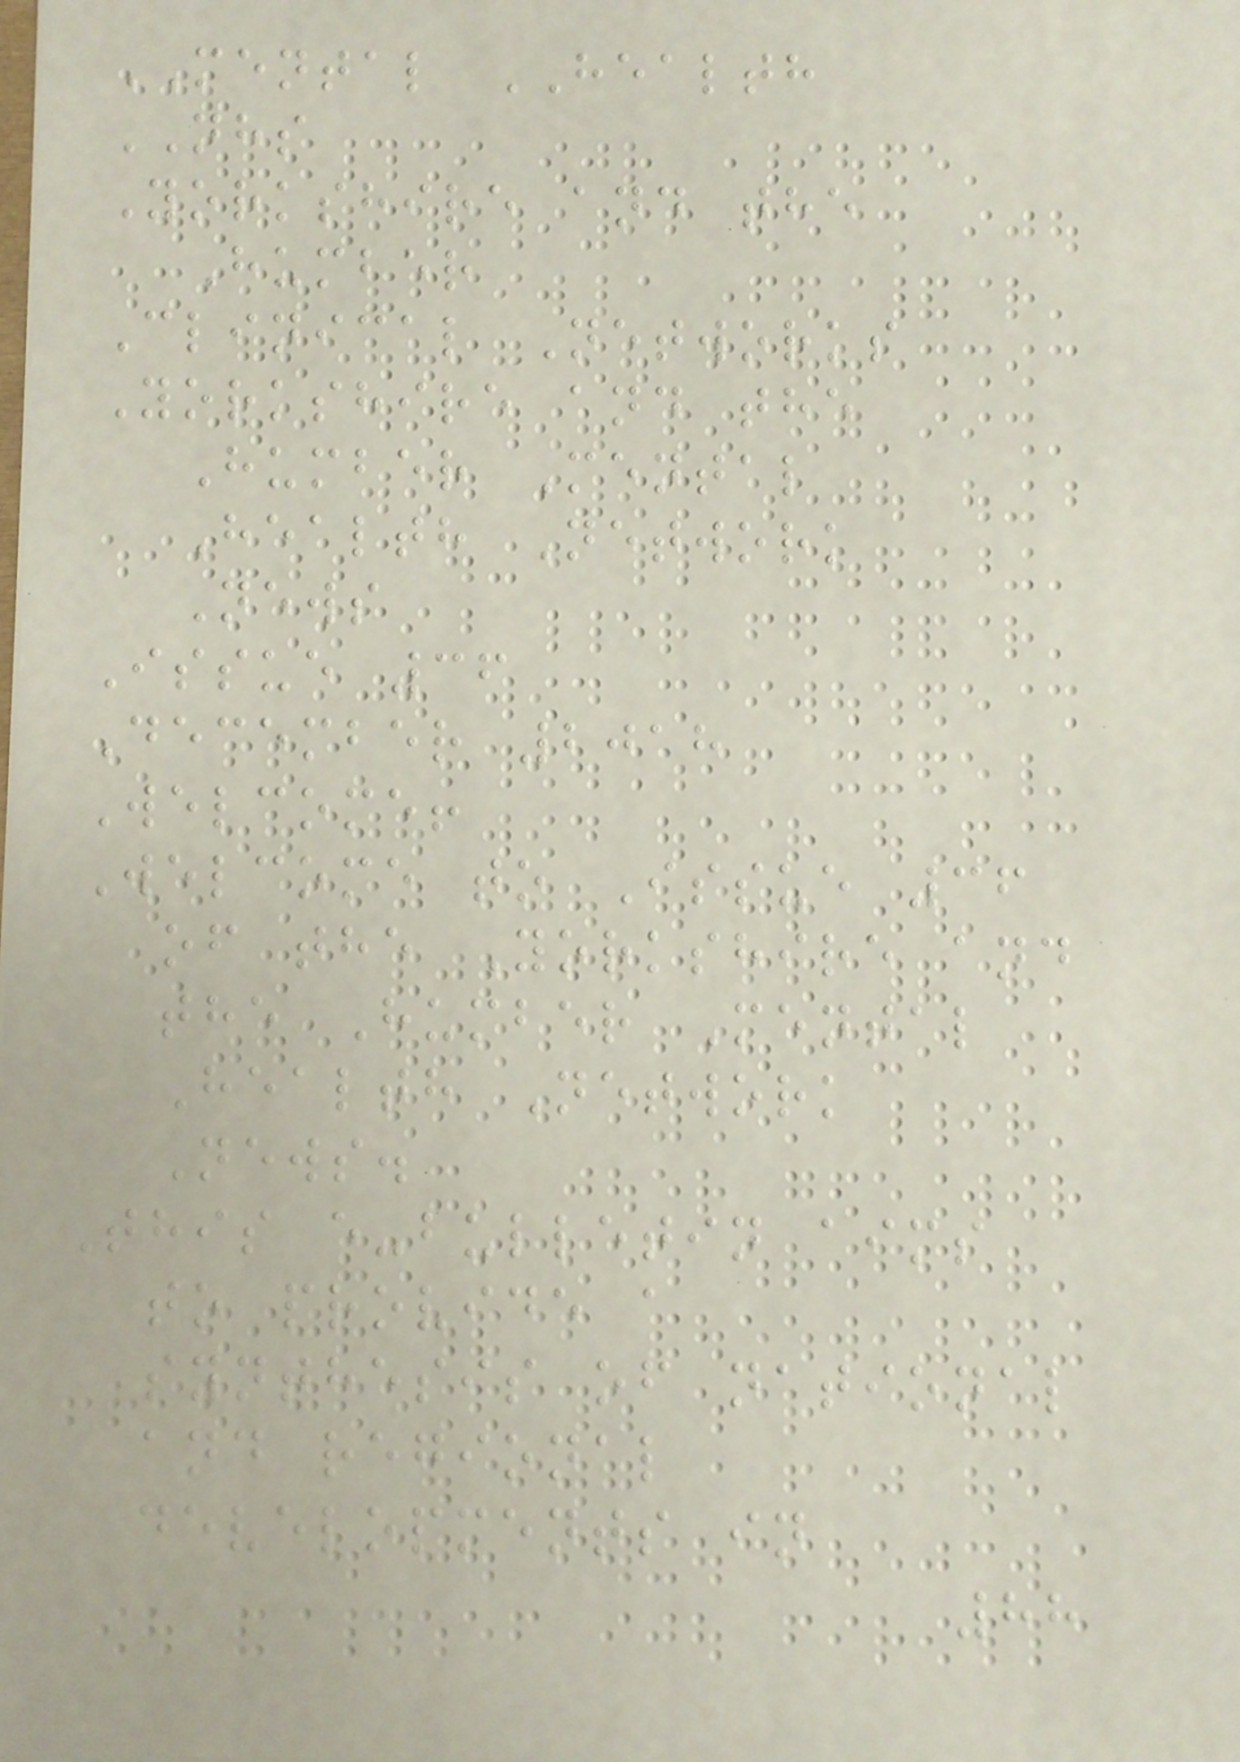MENTAL HEALTH
NHS
Yorkshire and the
Humber
Clinical Networks
Yorkshire and the
Humber Mental
Health Network
News
Issue 36
December 2018
Welcome!
Welcome to Issue 36
of the Yorkshire and
the Humber Mental
Health Network
News.
This e-bulletin aims
to provide a
synthesis of national
and regional
developments in
88
